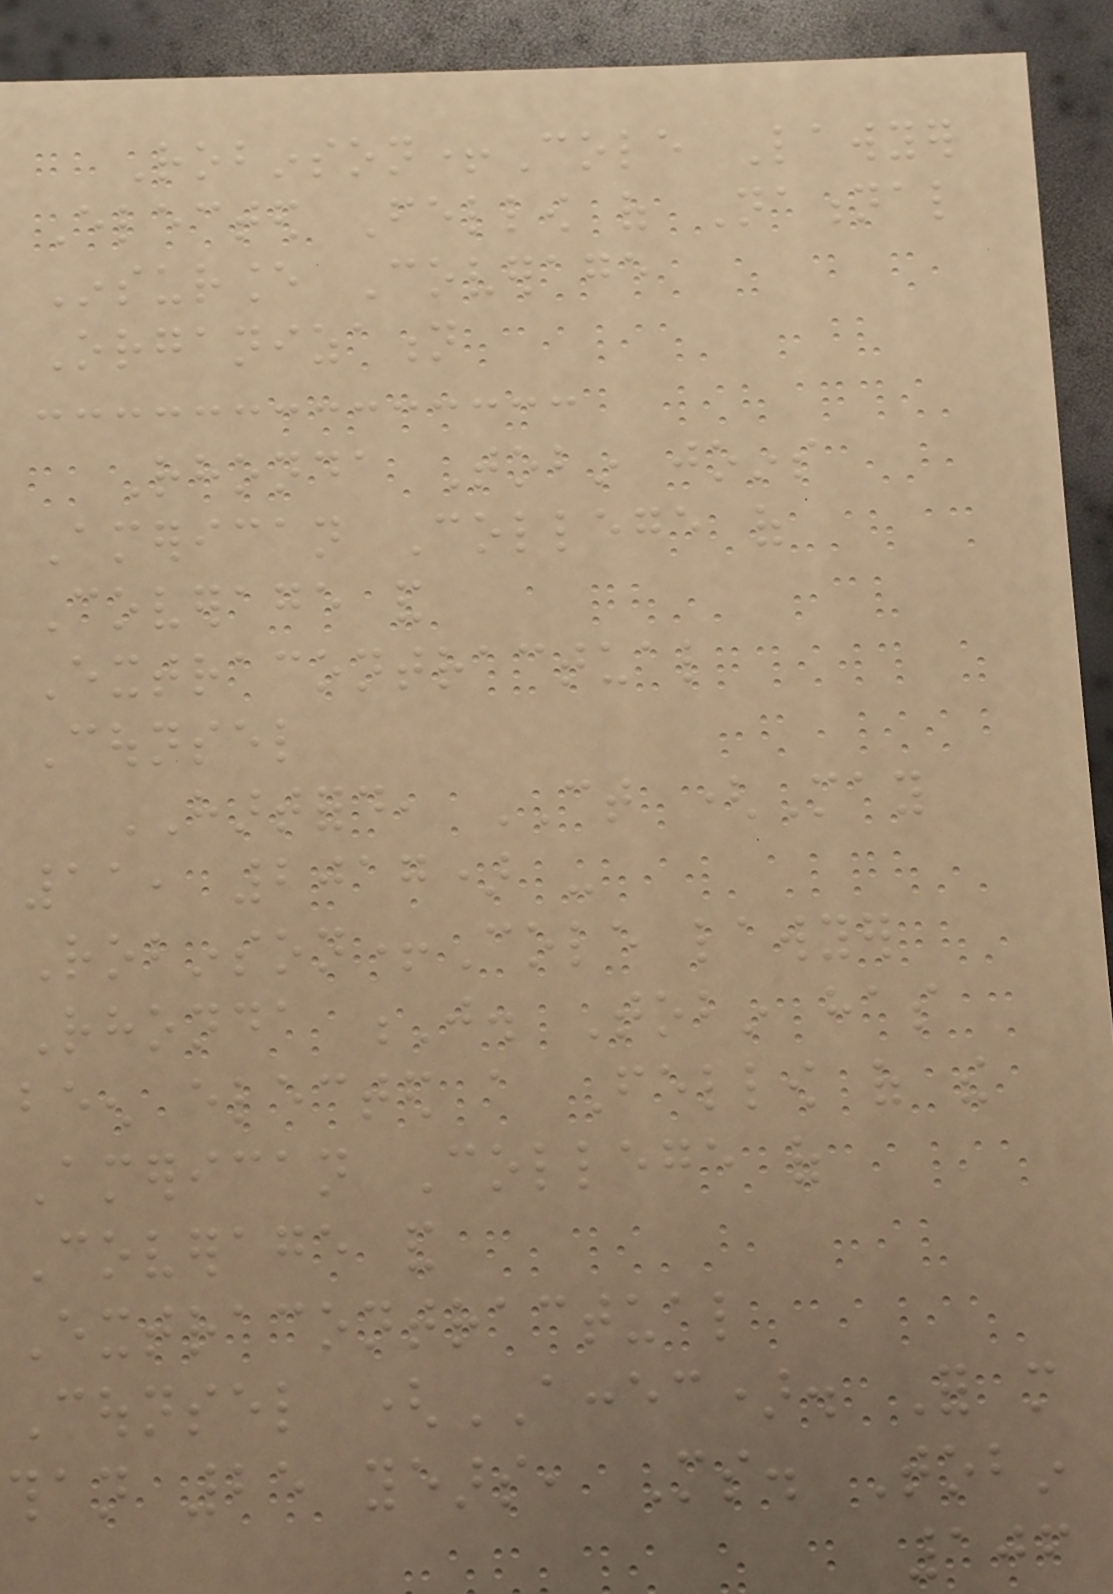Robinson+Cole Lawyer
Elected Fellow of National
Insurance Coverage
Organization
Rhonda Tobin joins
American College of
Coverage and
Extracontractual
Counsel
HARTFORD, CT (May
11, 2017) -
Robinson+Cole lawyer
Rhonda J. Tobin has
been elected a Fellow of the
American College of
Coverage and
Extracontractual
Counsel (ACCEC). For more
than 25 years, Ms. Tobin
106
